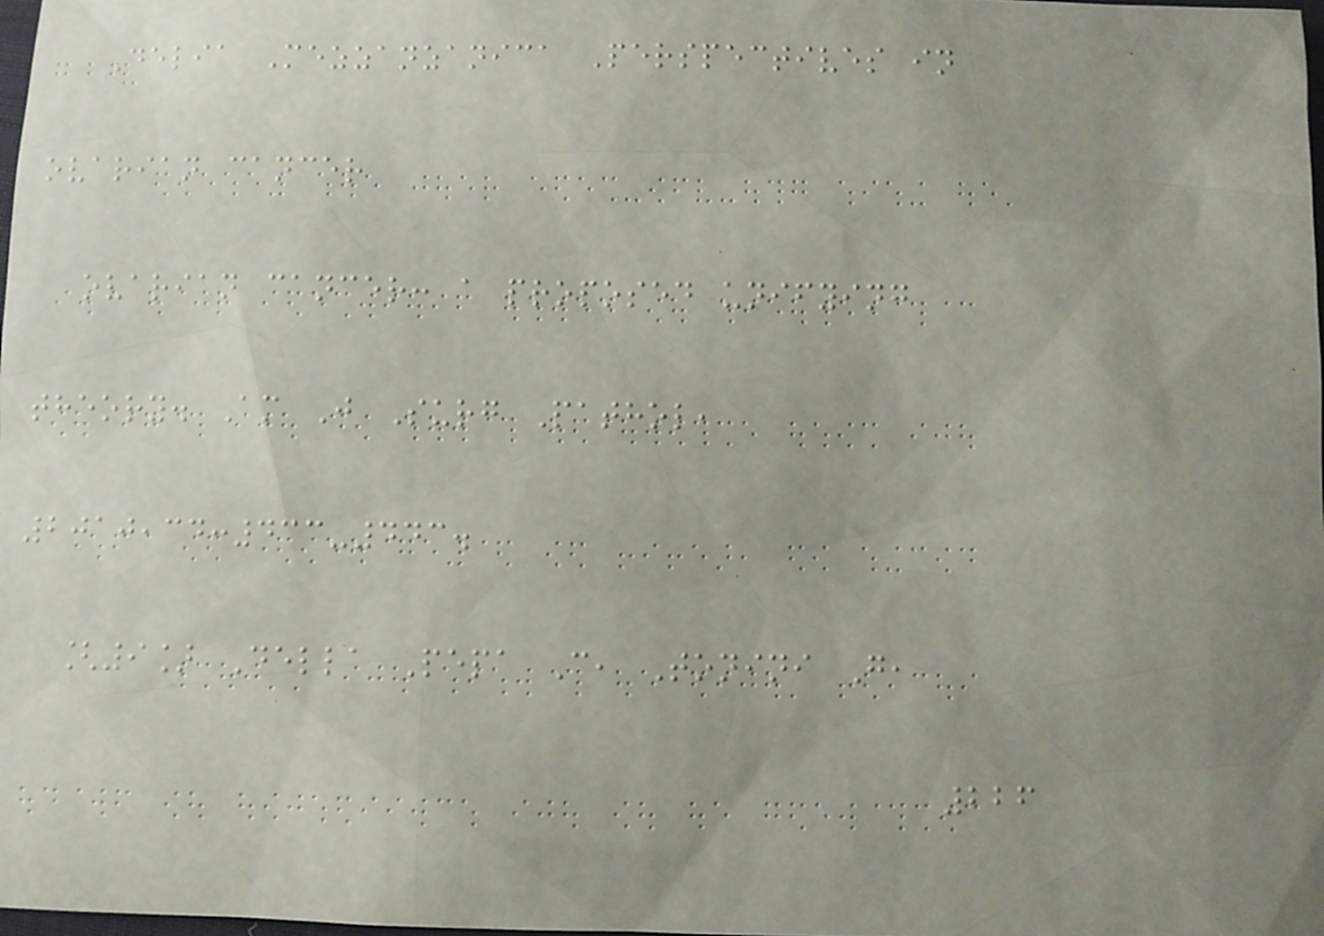Delia Mezzanzanica Perspectives in
ovarian cancer
ovarian cancer: a proposed unifying
theory. Am J Surg Pathol,
2010,34:433-443.
[9] Della Pepa C, Tonini G,
226
